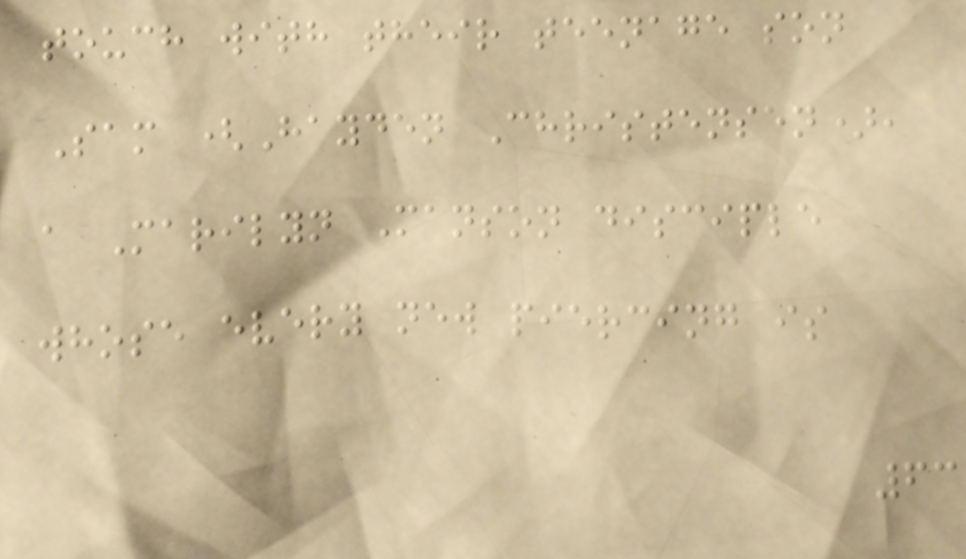touch with their teenage son
Sam (Hayden Christensen),
a Marilyn Manson disciple
whose every new piercing is
63
